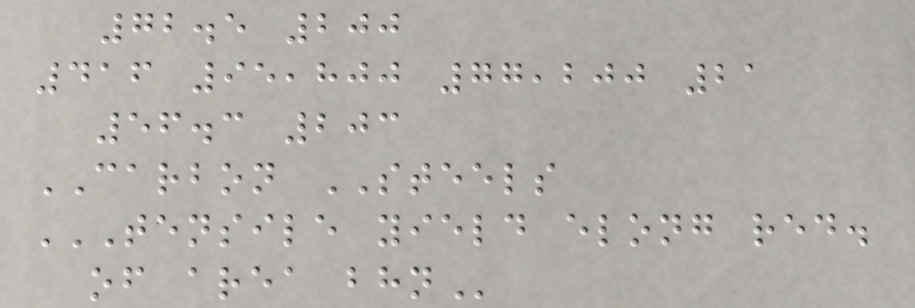72.5 200
416 95,800 77,200 21
56.3 203
CARBON STEELS
TENSILE YIELD ELONG RED.
OF AREA BHN
